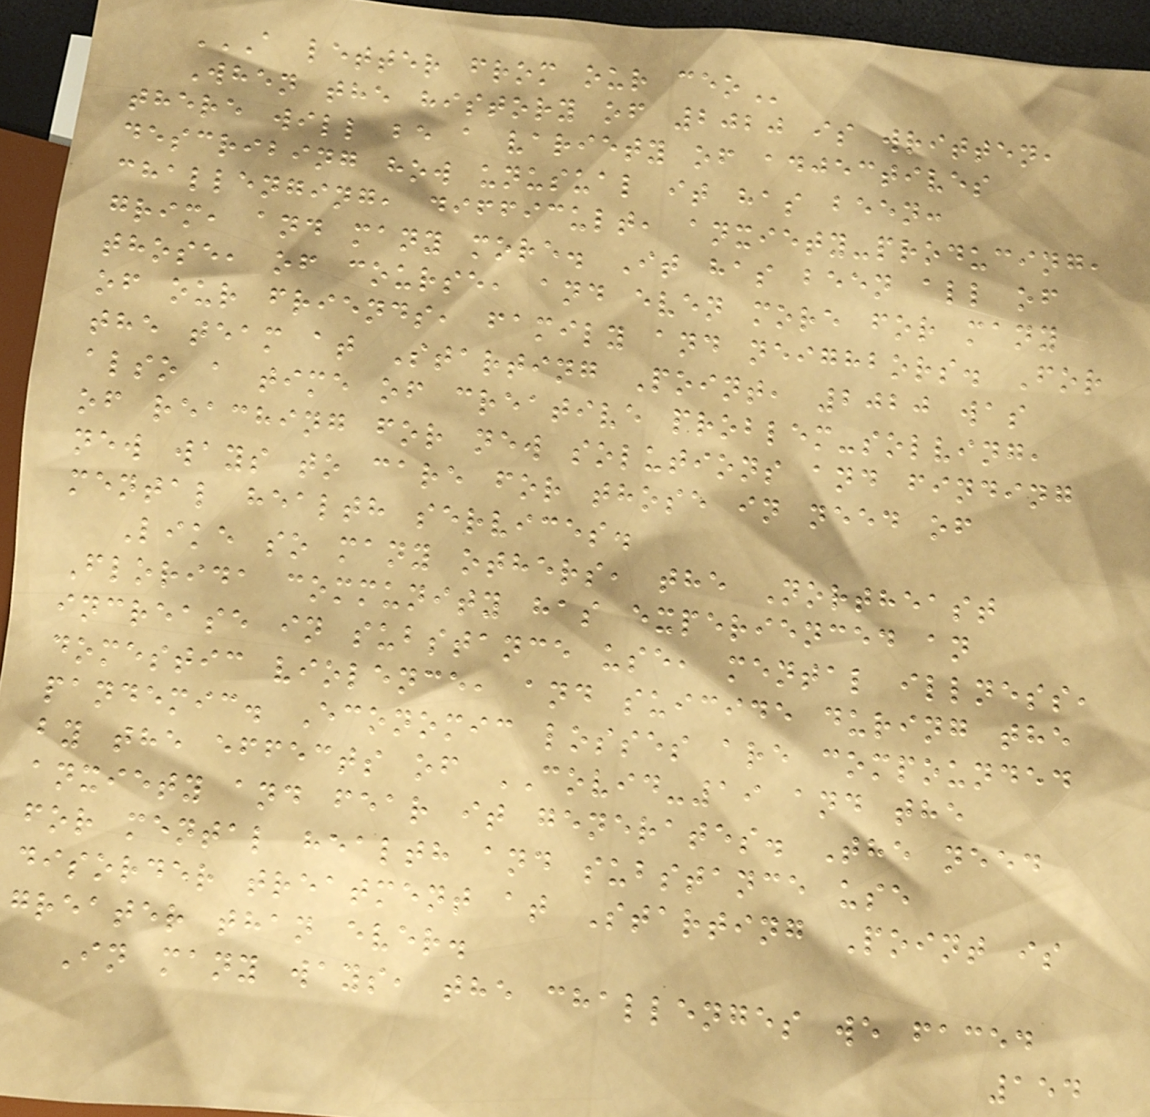A LETTER FROM OUR CEO
When the history of 2020 is written,
there will be a variety of adjectives
describing how unusual it has been:
challenging, difficult, anxiety-producing,
grim, and many more. It has been all of
those, of course, and even more for many
of our friends, family and neighbors. For
the team at Starting Point, 2020 was
also a time of creative problem-solving,
of reaching for new solutions and finding
new ways to care for those in need of
mental health services.
Like so many others, the Northeast
Florida community has experienced an
increase in substance use, mental illness,
domestic violence, and suicide during the
pandemic. Economic losses are compounded
by the effects of COVID-19 and the
anxiety and fear it generates. The need
for mental health and substance use
disorder treatment at Starting Point is
greater than ever.
In many ways, the challenges we faced
154
